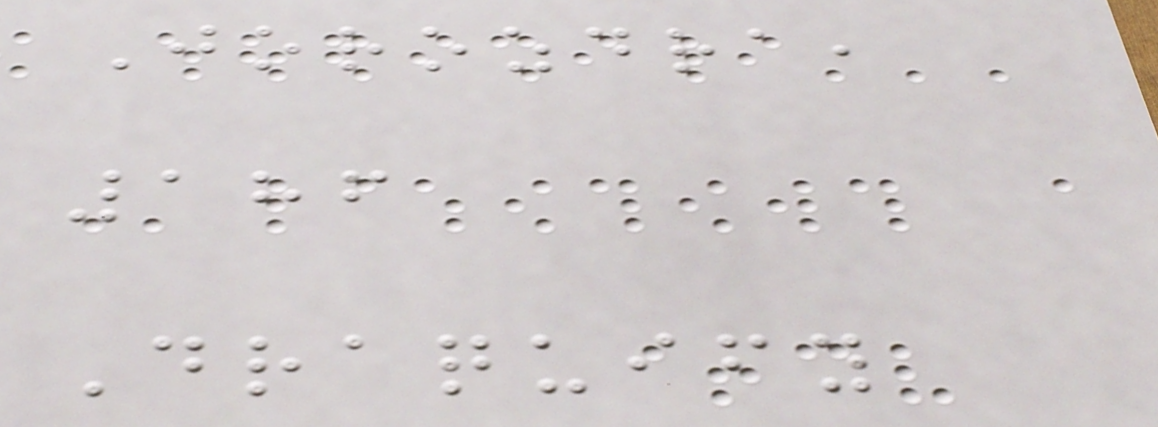Jorozdra,
186
Draquify
